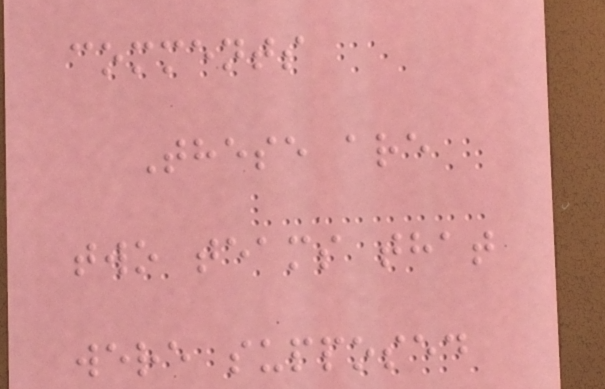comments
These are
two teams that
were supposed
